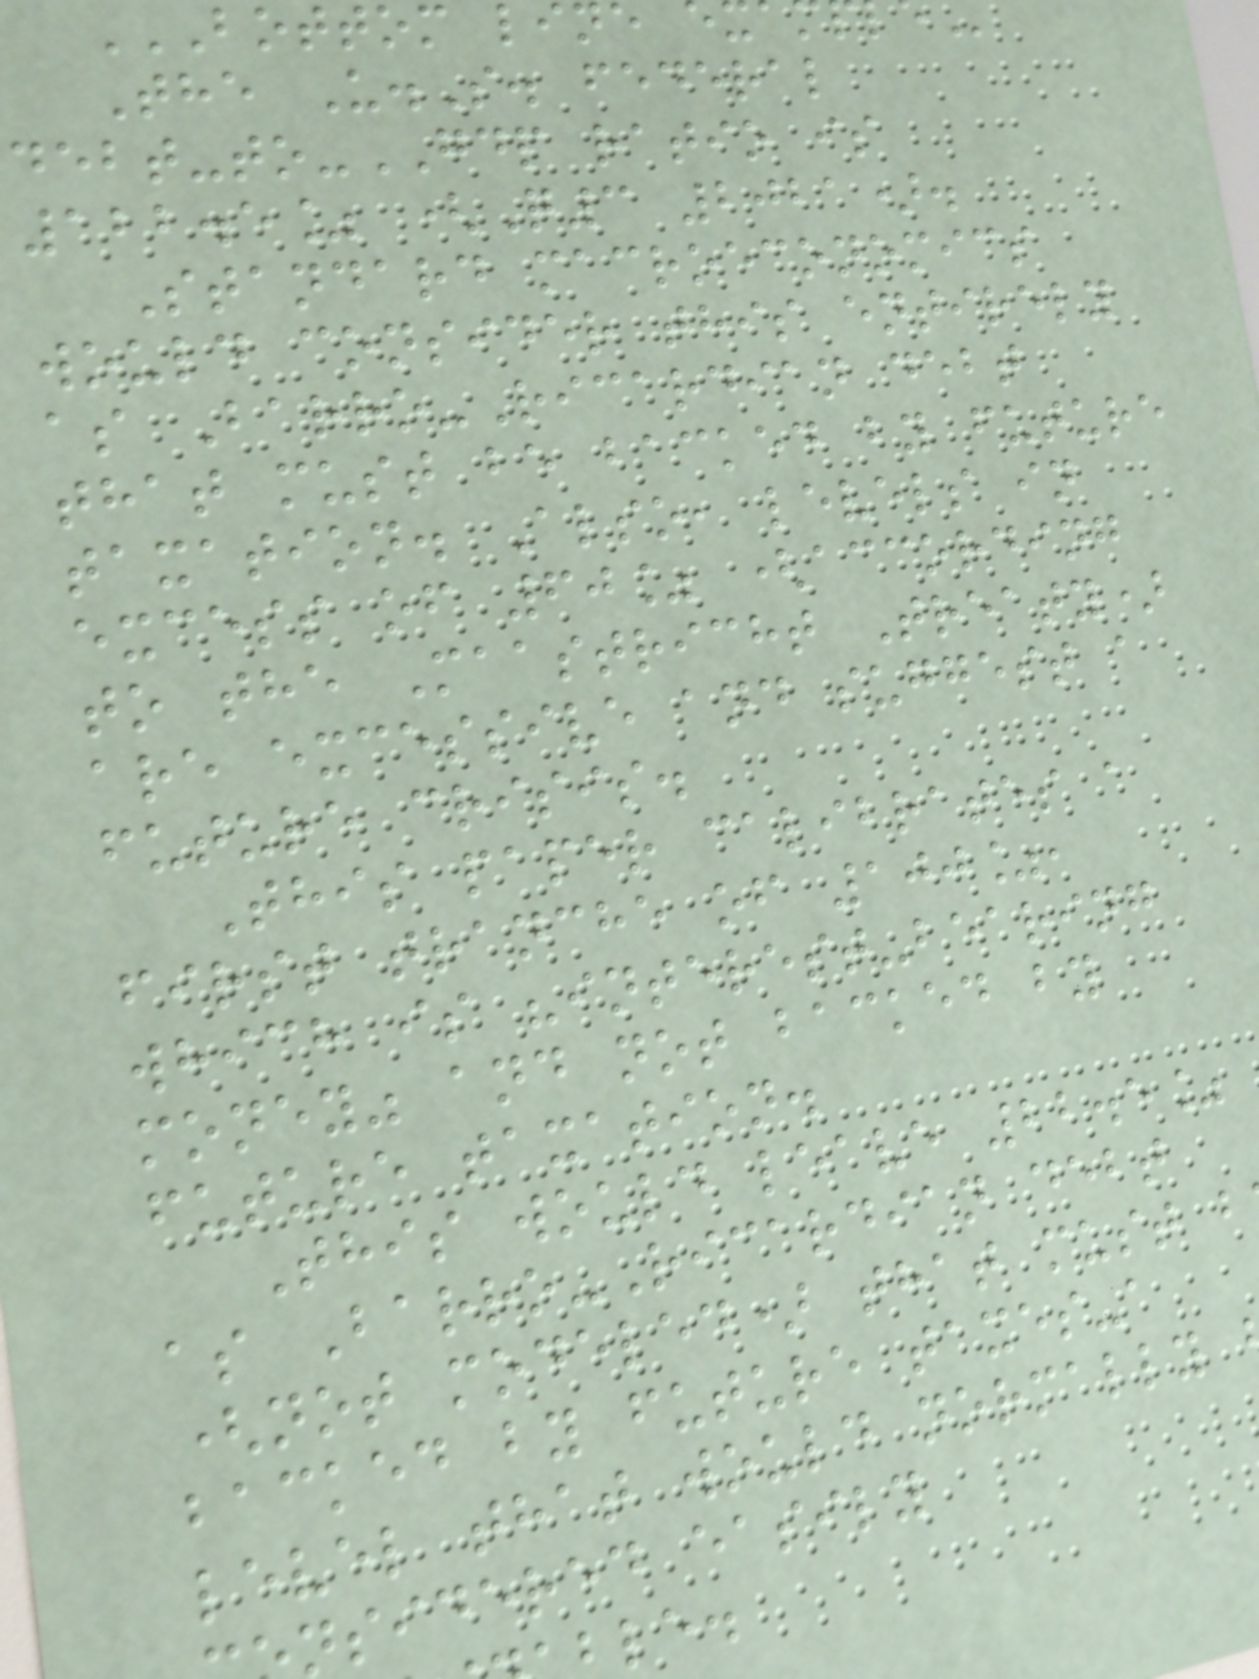The U.S. federal
debt-to-GDP ratio is
122.5% (Q3 2021).
Standard macroeconomics
would consider this entirely
as Barro-Ricardian debt
that must be backed by future
taxation. Also, levels in
excess of 60% (according
to the Maastricht Treaty)
are excessive and suggest a
future crisis.
This paper calibrates a
first tranche of 100%,
which is "interest-bearing
money" and not backed by
future taxation.
This would leave 22.5%
as Barro-Ricardian debt
(not modeled) that must b
backed by future taxes-a
level that would normally
nsidered easily
